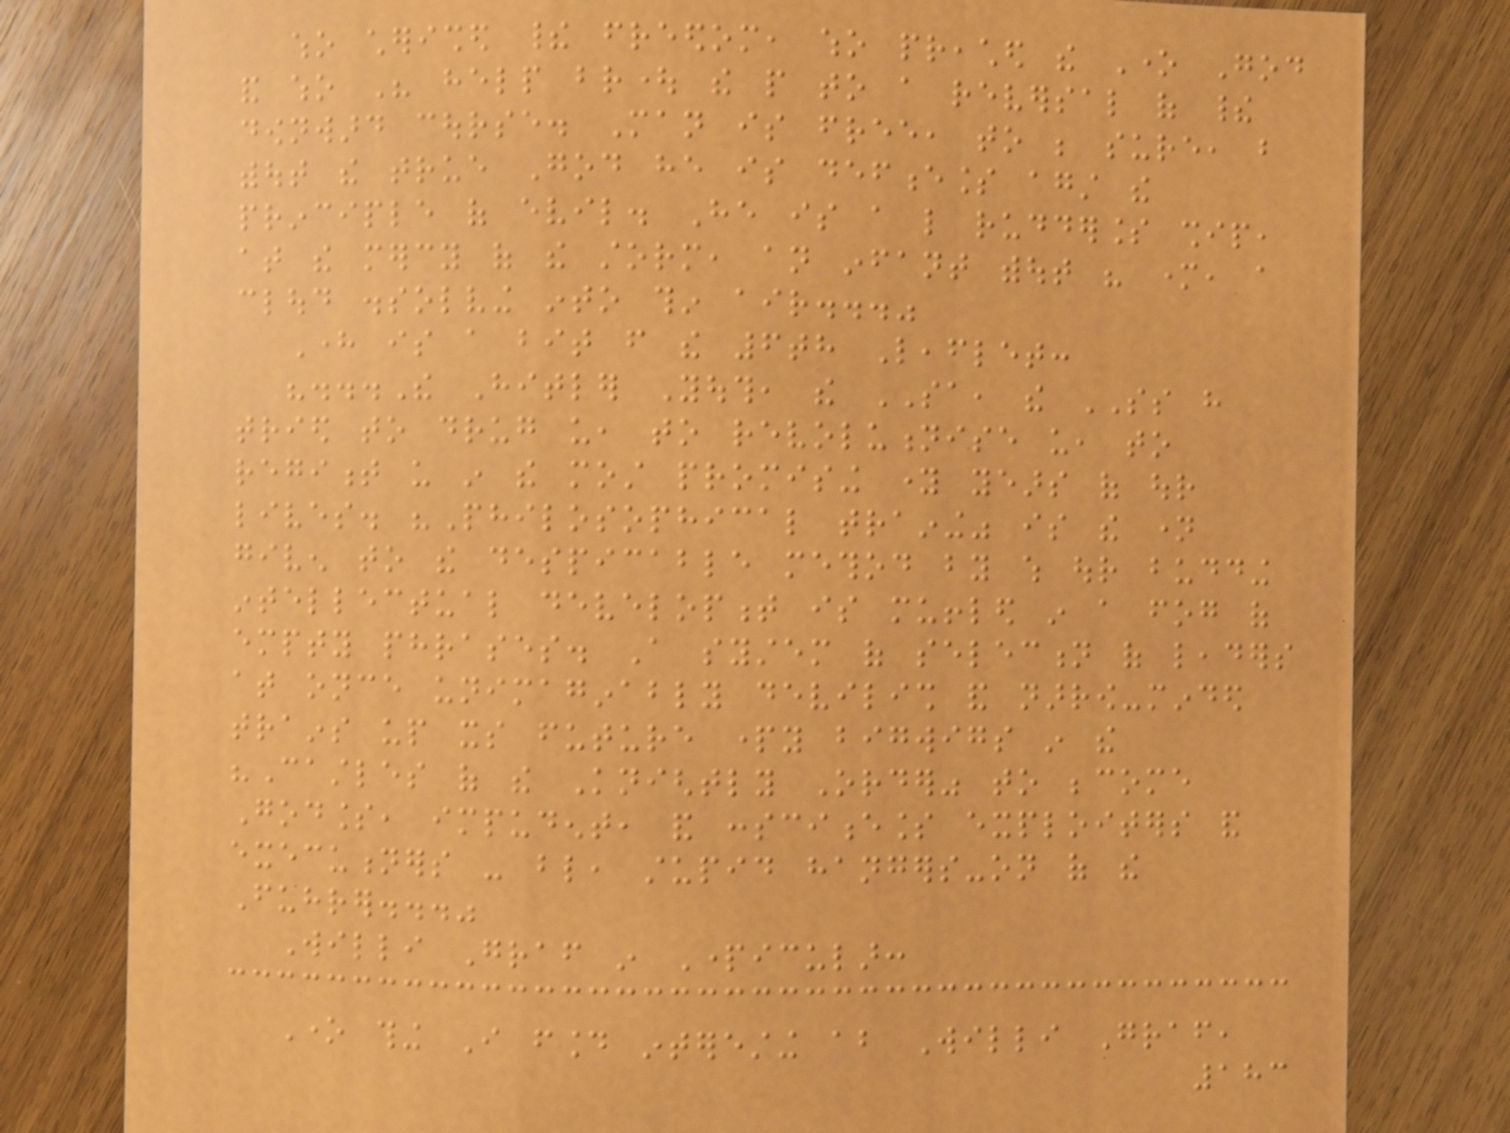who cherished their freedom, who preached the One God
and who His help brought the people to a reversal of their
downward course. Man is free, to be sure, but
without the true God he is defenceless against the
principle of evil. He is a like rudderless ship,
at the mercy of the storm, an infant without his mother, a
cloud dissolving into thin air..."
Here is a bit from the 6th Leaflet:
"...The Hitler Youth, the SA, the SS have
tried to drug us, to revolutionise us, to
regiment us in the most promising young years of our
lives. "Philosophical training" is the name
given to the despicable method by which our budding
intellectual development is muffled in a fog of
empty phrases. A system of selection of leaders
at once unimaginably devilish and narrow-minded
trains up its future party bigwigs in the
"Castles of the Knightly Order" to become
Godless, impudent, and conscienceless exploiters and
executioners - blind, stupid hangers-on of the
Fuhrer..."
Willi Graf in Particular:
One thing I found interesting about Willi Graf,
183
